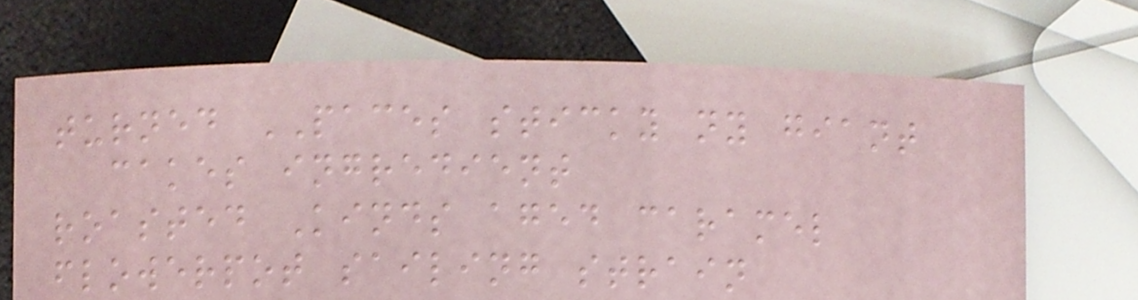turned PACES sticky ny giant
cakes ingredient
roasted Kinds aged caramel
flowerpot sailing strain
